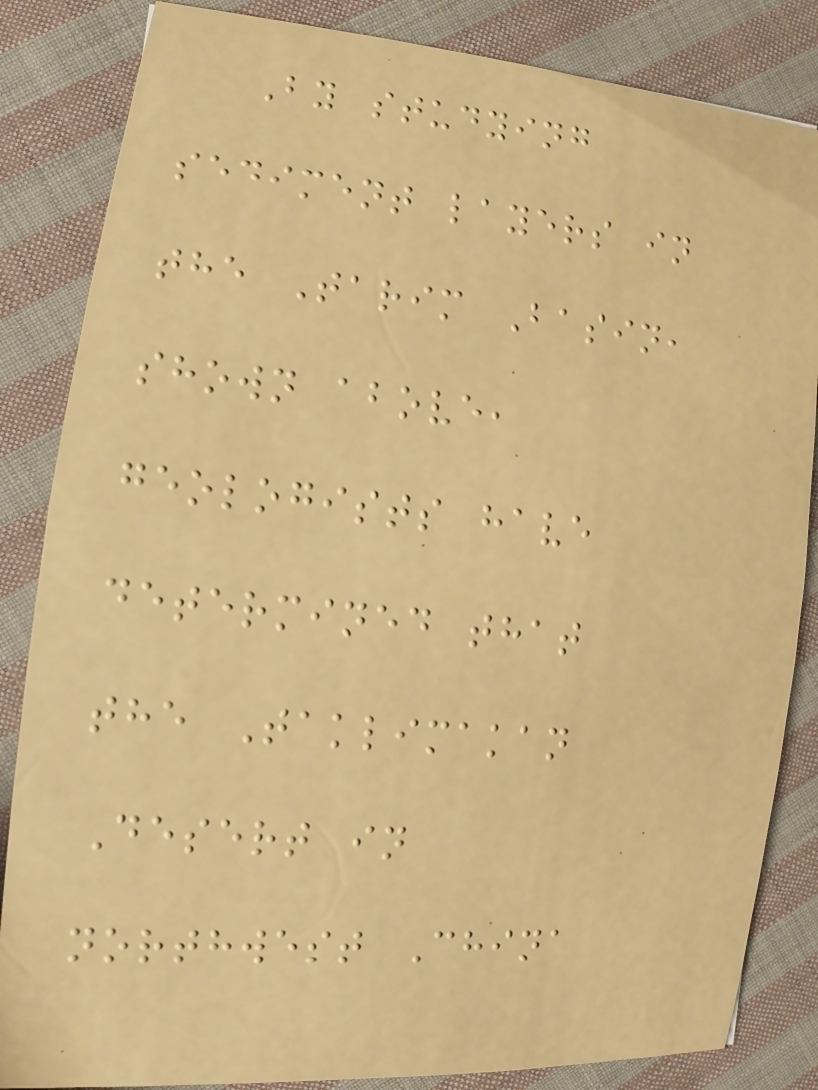By studying
sediment layers in
the Tarim Basin,
shown above,
geologists have
determined that
the Taklimakan
Desert in
northwest China
